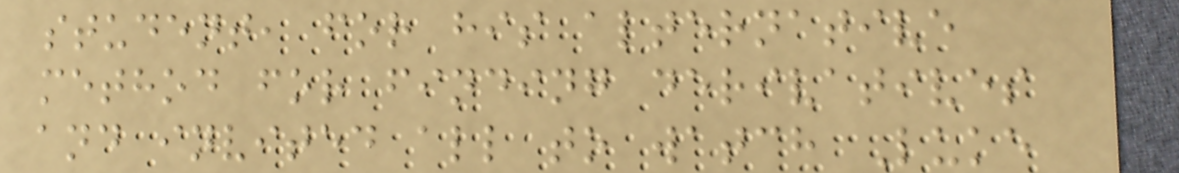student, for his alternative
method for finding derivatives
and invited all to watch Luke
